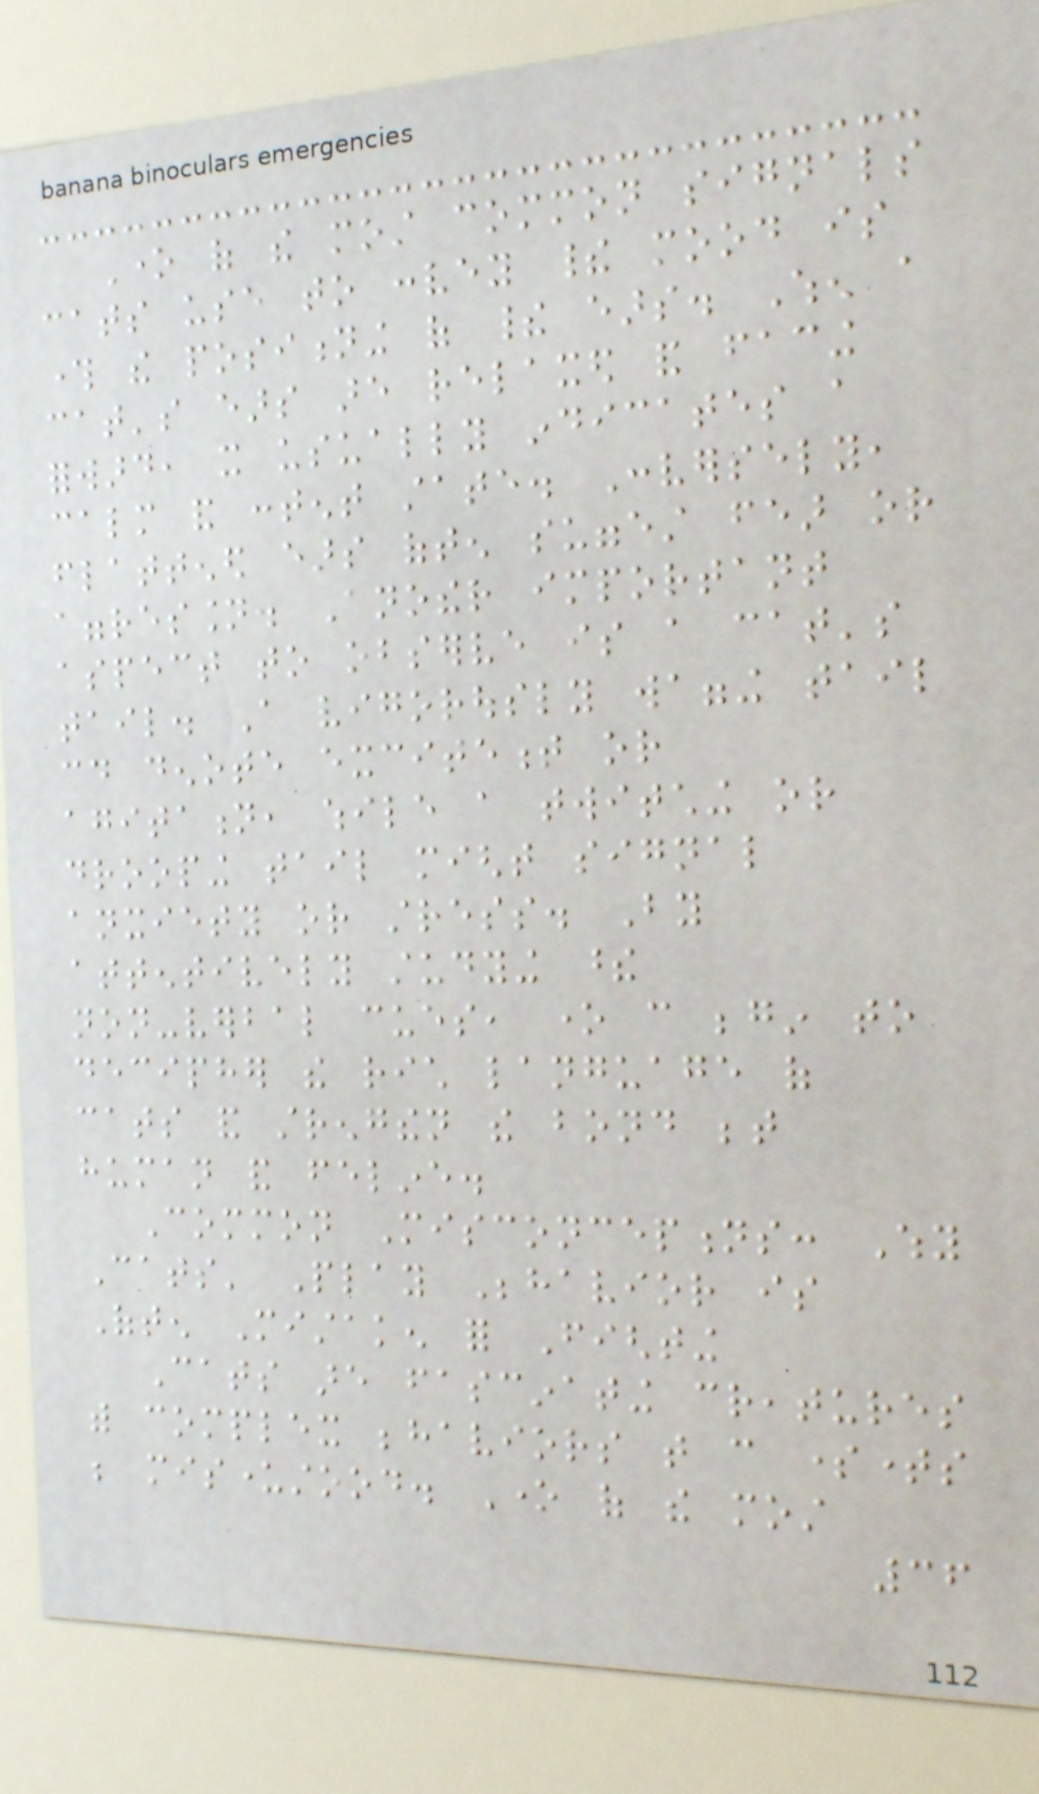One of the most common signals
cats use to convey their mood is
through the positioning of their ears. When a
cat's ears are relaxed and facing
forward, it usually indicates a
calm and content state. Conversely,
flattened ears often suggest fear or
aggression. Another important
aspect to observe is a cat's
tail. A vigorously wagging tail
could denote excitement or
agitation, while a twitching or
drooping tail might signal
anxiety or stress. By
attentively studying these
non-verbal cues, one can begin to
decipher the rich language of
cats and strengthen the bond between
human and feline.
Common Misconceptions: Why
Cats' Play Behavior is
Often Mistaken for Fighting
Cats are fascinating creatures
with complex behaviors that can sometimes
be misunderstood. One of the most
36
